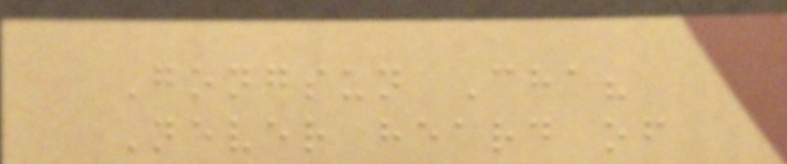Gongsun Cha?
Never heard of
